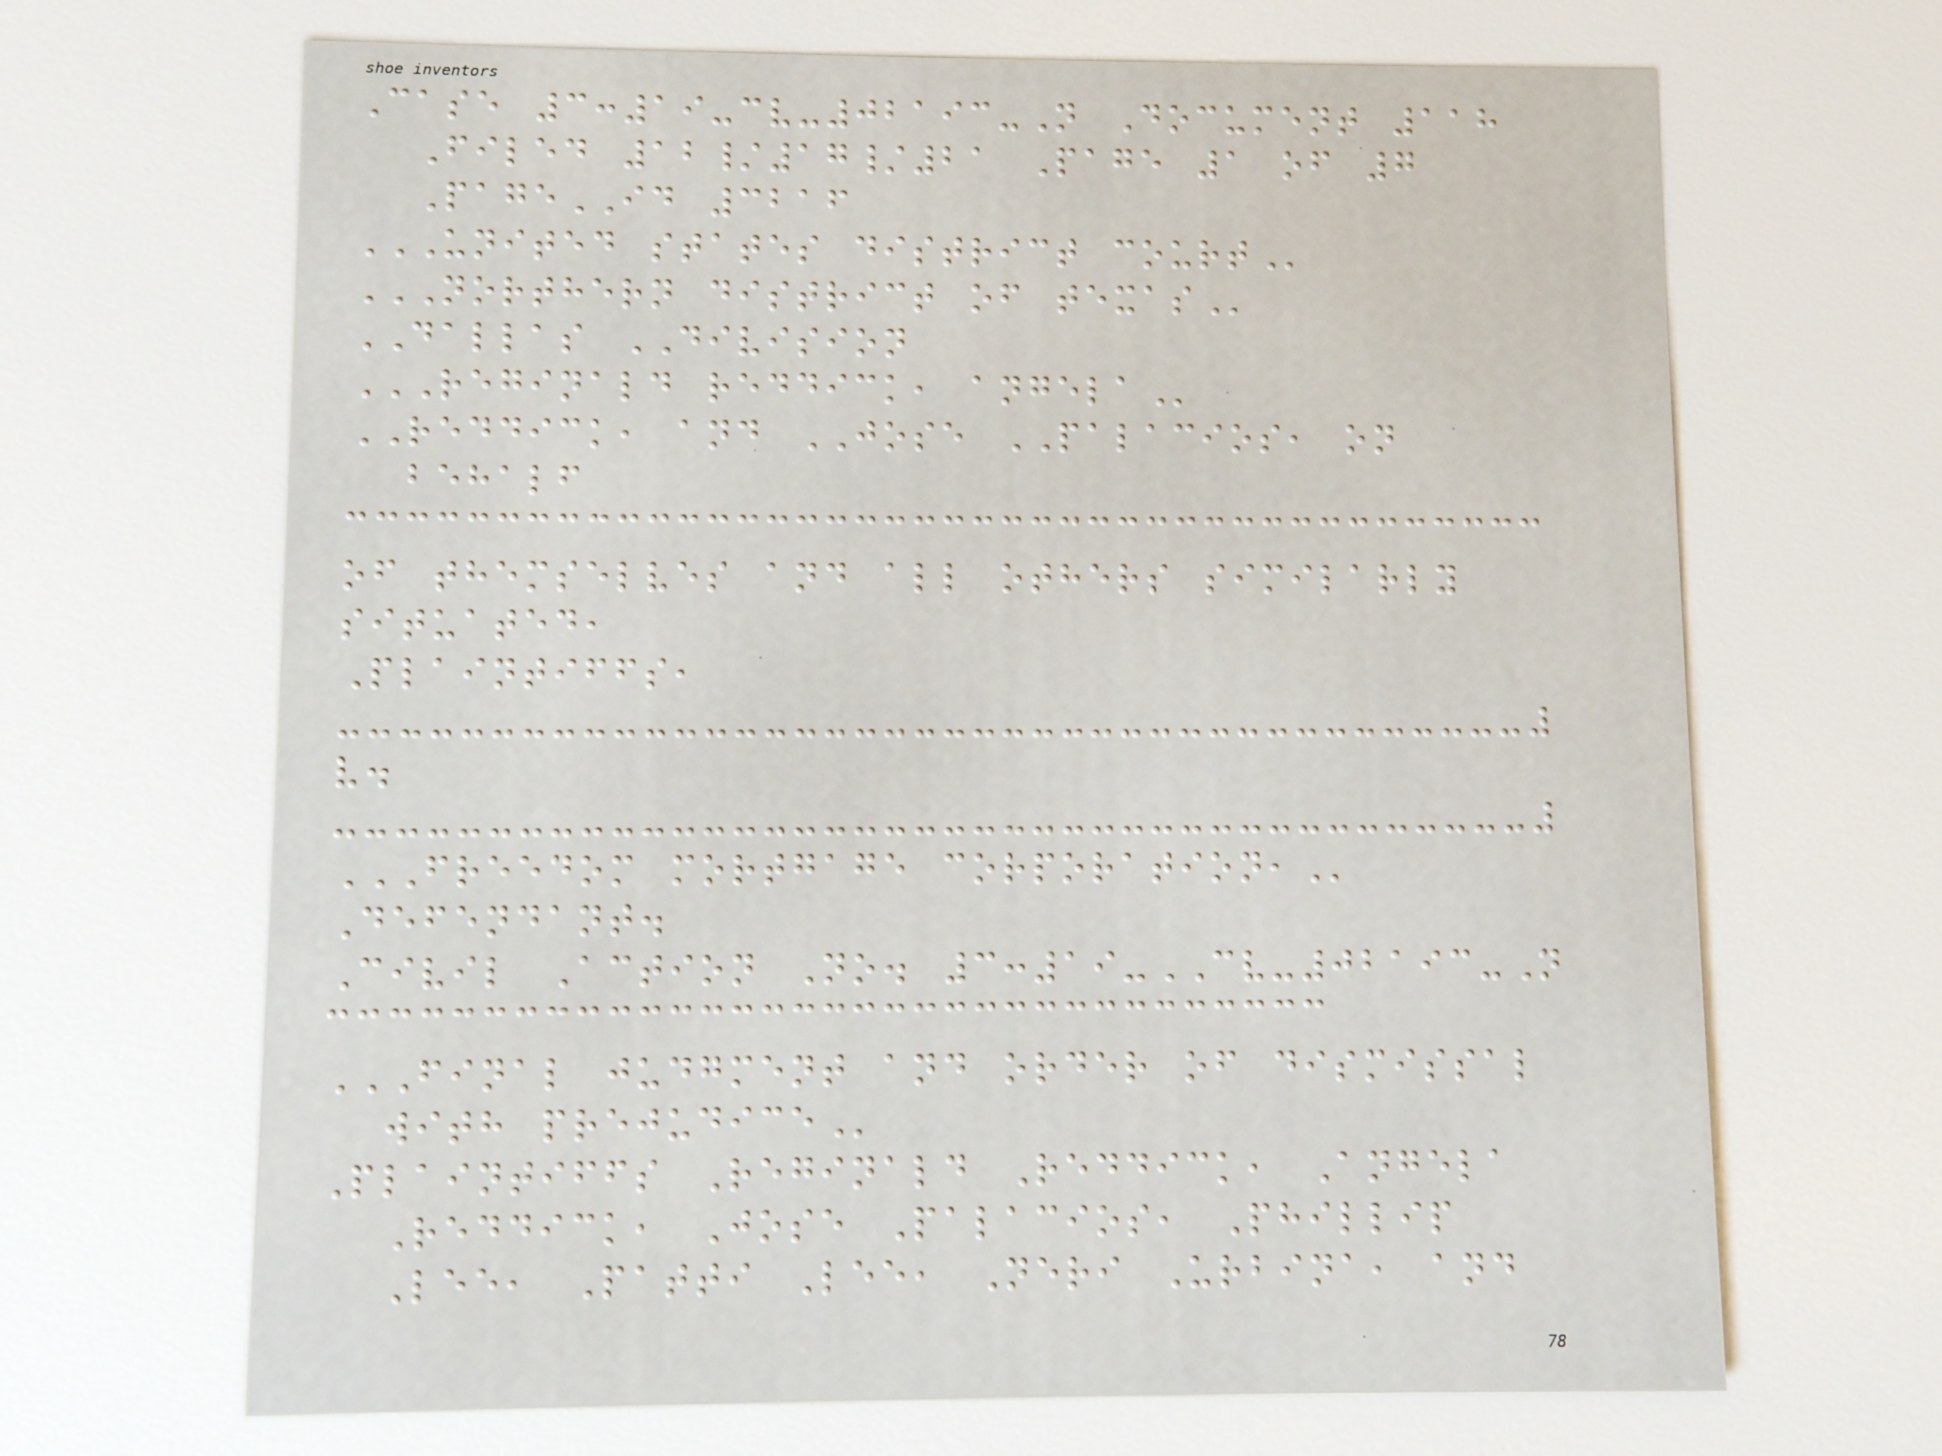Case 3:19-cv-02193-N Document 118
Filed 12/17/21 Page 1 of 7
PageID 3216
UNITED STATES DISTRICT COURT
NORTHERN DISTRICT OF TEXAS
DALLAS DIVISION
REGINALD REDDICK, ANGELA
REDDICK, and JOSE PALACIOS, on
behalf
of themselves and all others similarly
situated,
Plaintiffs,
v.
FREEDOM MORTGAGE CORPORATION,
Defendant.
Civil Action No. 3:19-CV-02193-N
FINAL JUDGMENT AND ORDER OF DISMISSAL
WITH PREJUDICE
Plaintiffs Reginald Reddick, Angela
Reddick, Jose Palacios, Phillip
Lee, Patti Lee, Neri Urbina, and
